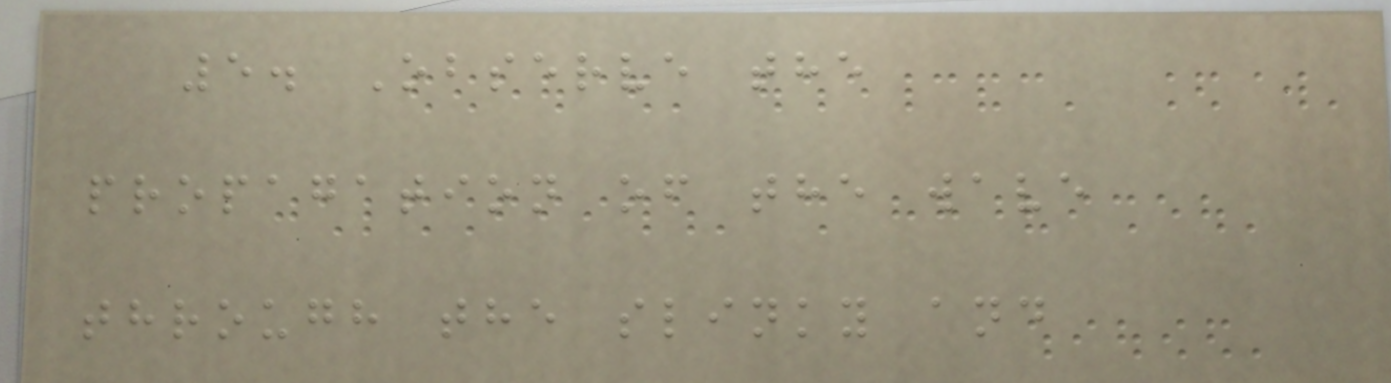5. Observe the
propagation of the wave
through the slinky and
